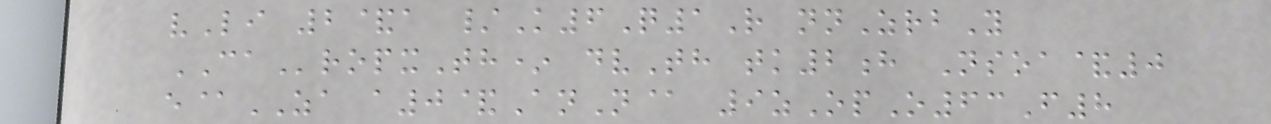vLi 2&a /K6Q1R nnZrbY
CAropxTh* dvTh tk2h Nsoa&0
e@ZA a0&AnN@ 9zOpO63F8
